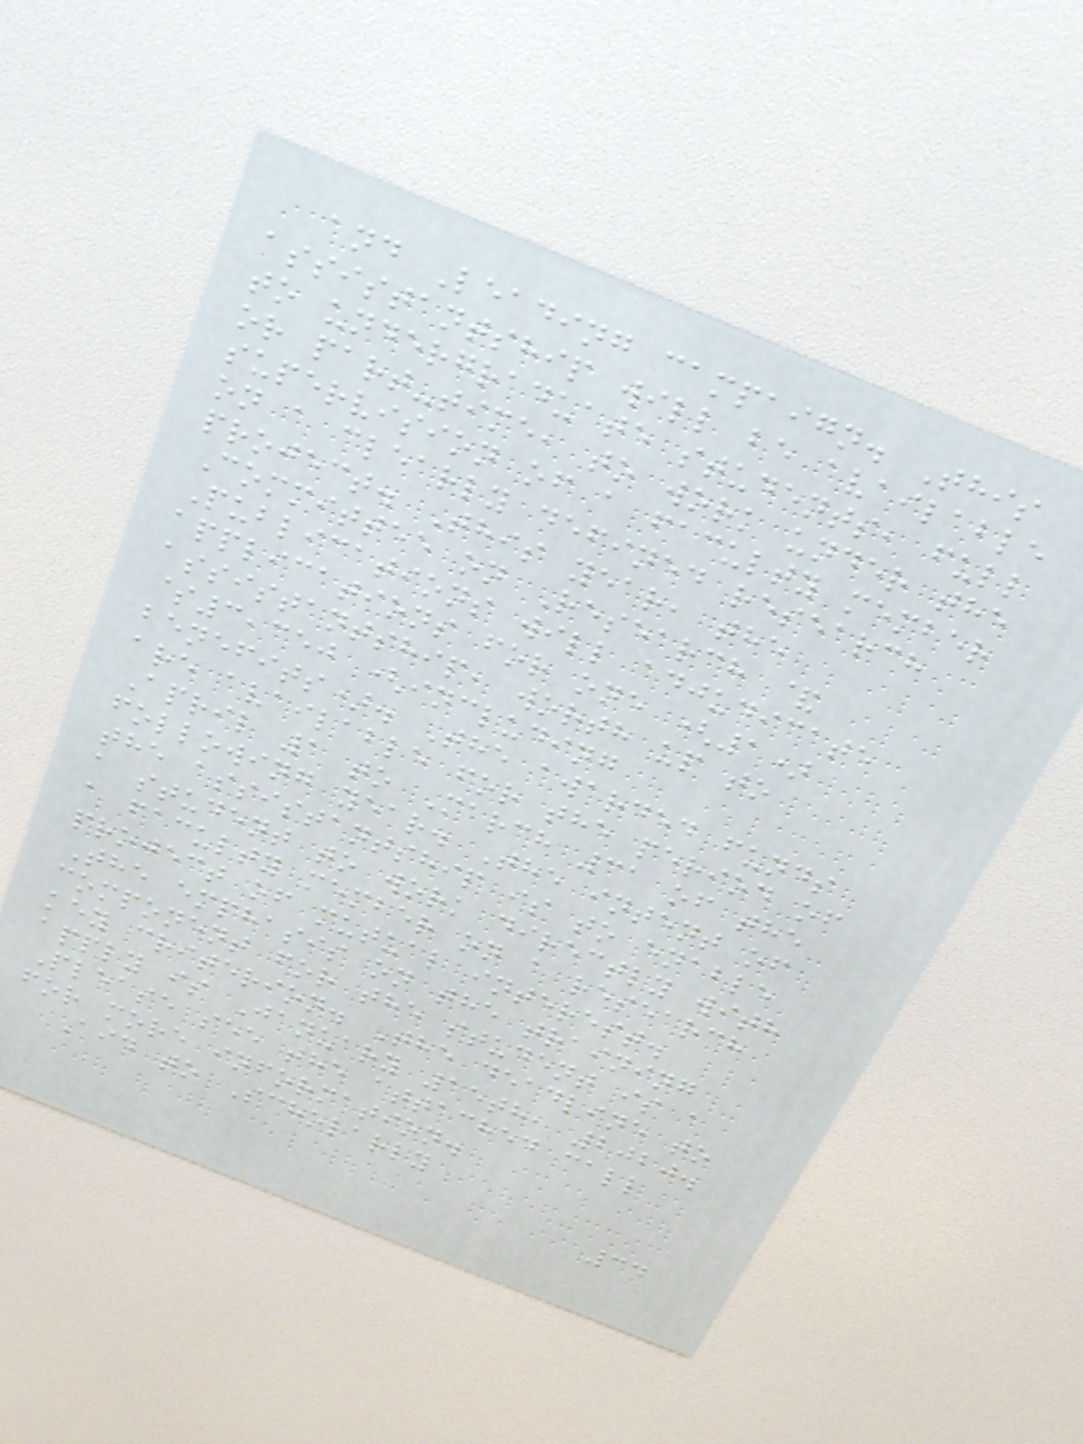and Leading campaign. This
assistantship will be available
to undergraduate students, full
or part-time, to work under the
supervision of a faculty member
on a clearly defined research
project. This year, the
Committee on Research &
Publications will adjudicate
applications for one (1)
assistantship, worth up to
$3,350 (including
benefits). The awarded funds
are available for the period of
April 1 to March 31 of the
following year. The intent of
the assistantship is to enable
a student to work directly with
a faculty member on a research
project of mutual interest.
The emphasis on the training
component for the student is a
key criterion. The deadline to
apply is January 15th, 2020.
Please see the attached call
for more information.
Aid to Scholarly
34
